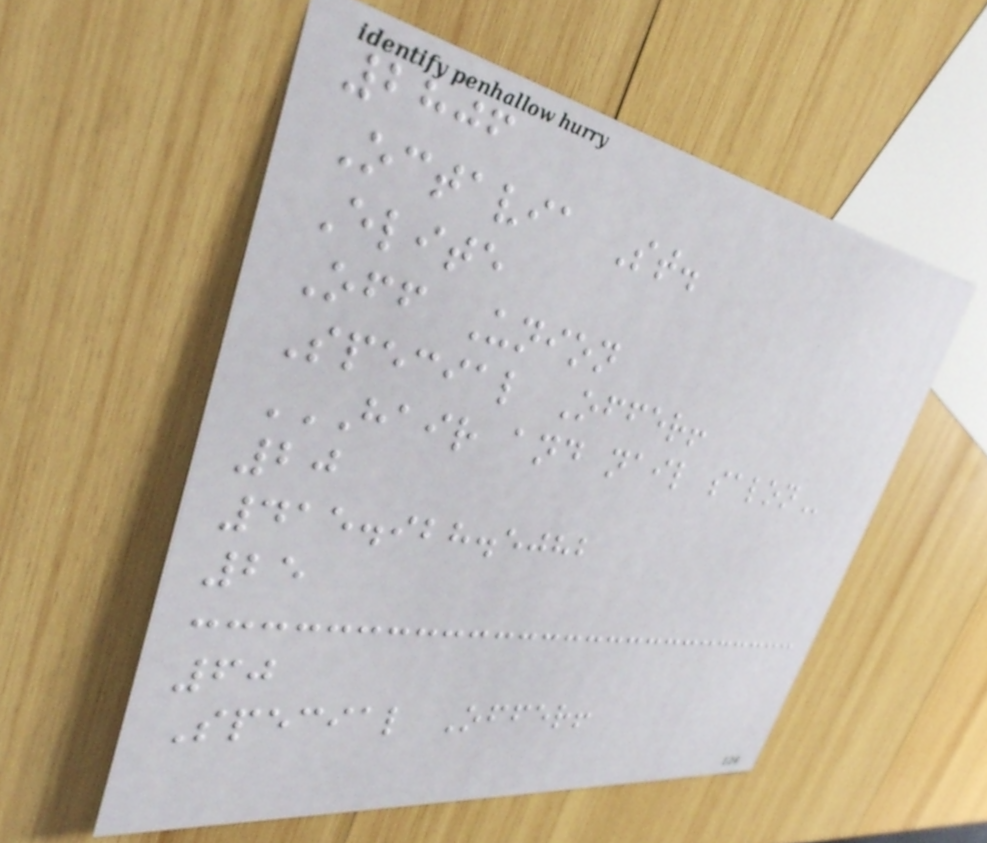2806
Octavia St.
Elite
Off Union
Special Offer!
HAIR AND NAIL SALON
20
415.928.5082
25
60
Special Offer!
